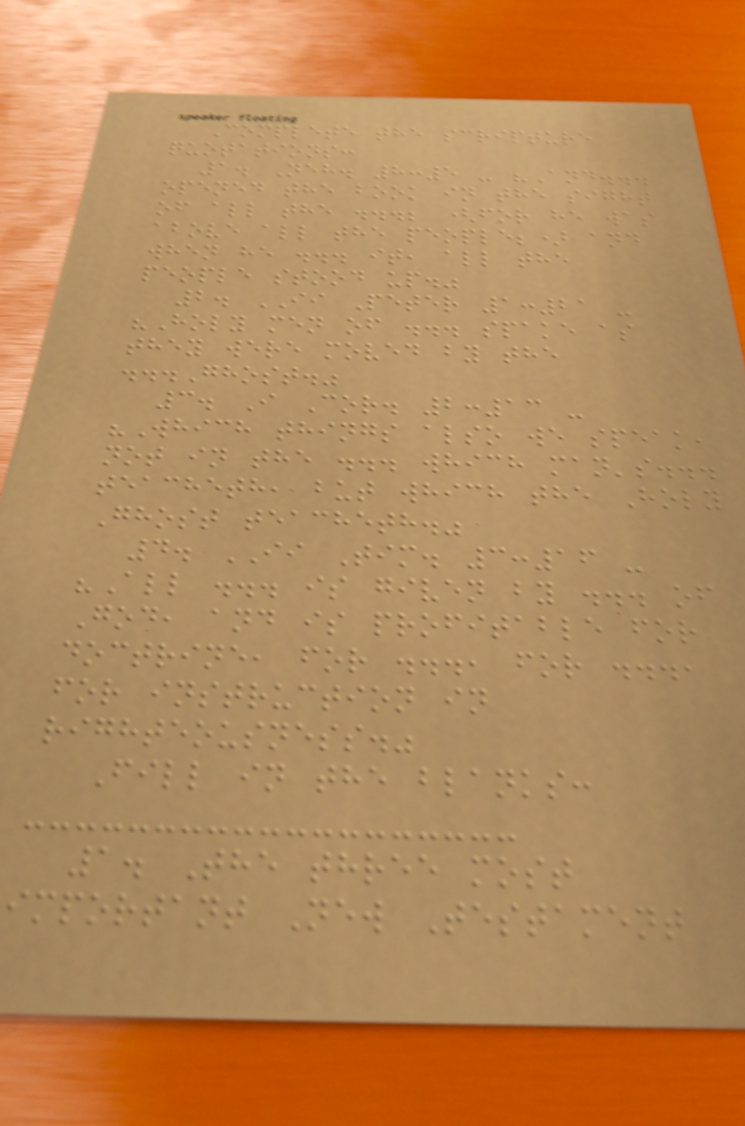Complete the scripture
quotations:
1. Neh. 8:5 - "And...
opened the book in the sight
of all the ...; (for he was
above all the people;) and
when he ... it, all the
people stood up."
2. II Peter 1:21 -
"Holy men of ... spake as
they were moved by the
...Ghost."
3. I Cor. 2:13 -
"Which things also we speak,
not in the ... which man's...
teacheth, but which the Holy
Ghost teacheth."
4. II Tim. 3:16 -
"All ... is given by ... of
God, and is profitable for
doctrine, for ..., for ...,
for instruction in
righteousness."
Fill in the blanks:
1. The three most
important New Testament
